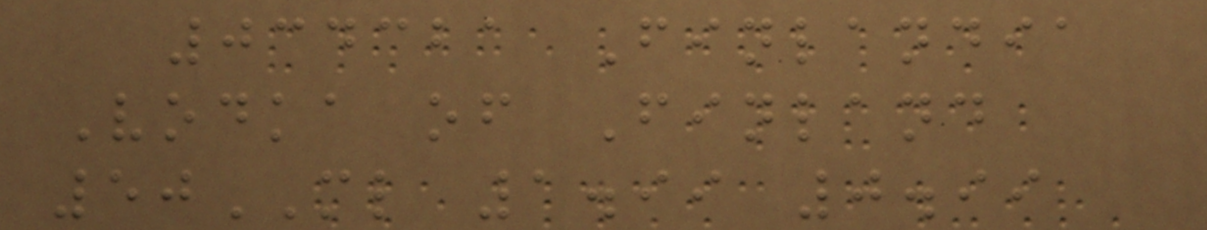034321 Finlandia
Vodka of Finland
50ML 1.99 0.99
